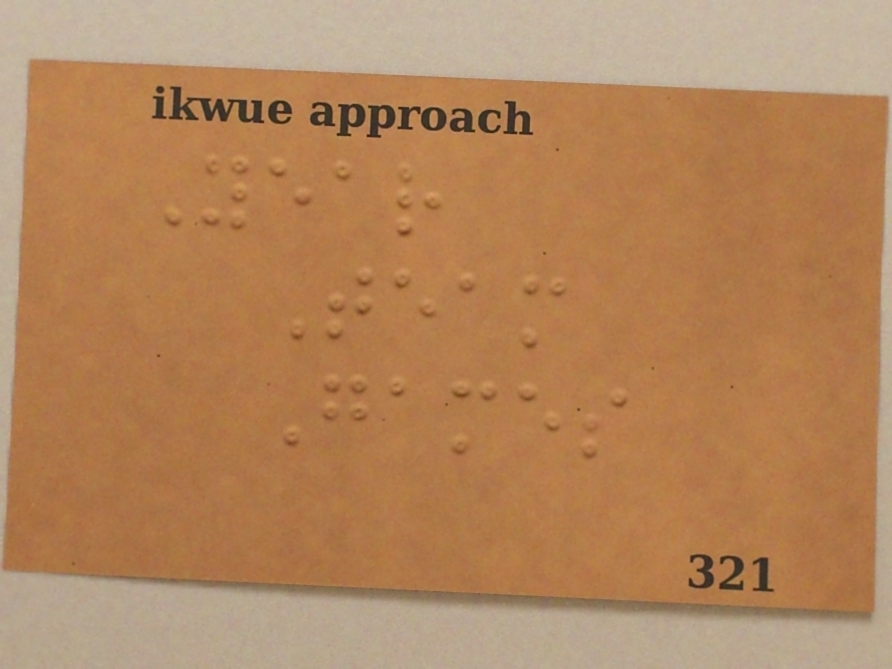Year
Team
Games
